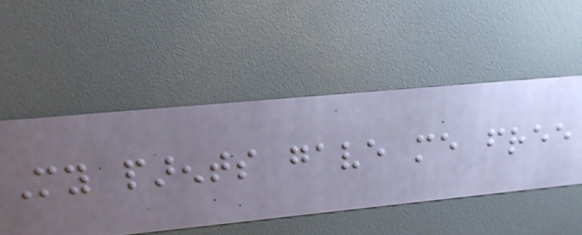My parents gave me free
